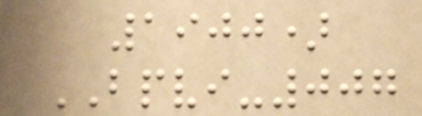1900)
BPVI-007
